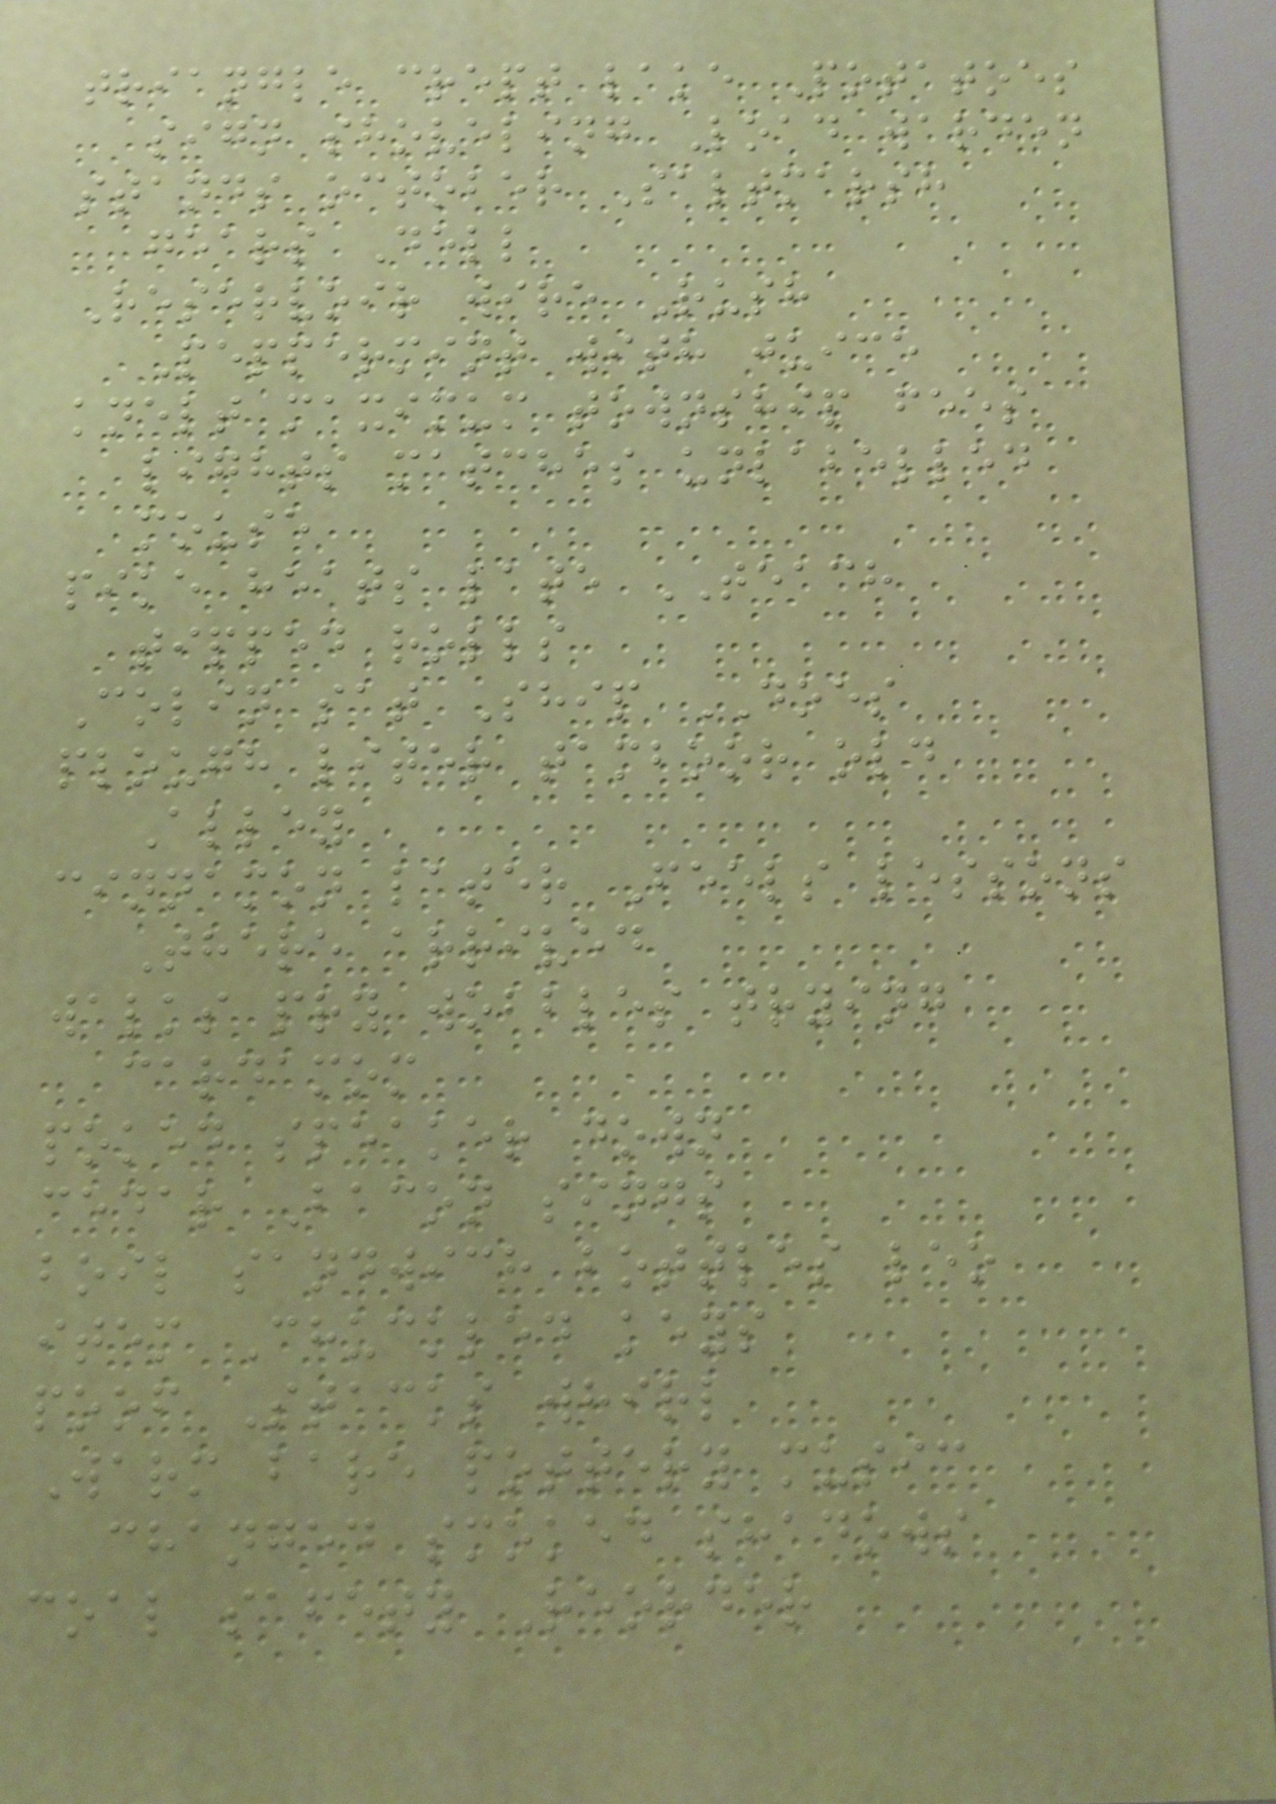triangle crept lake Potatoes
sign shoveling Load warden
stands october Saltmarsh
gears Dell
Reservoir wire Rush
Peppermint with juice
knelt maximum township fees
lights matches unlabelled
mouse
pike heats late TEACH
tipped rolls
Colin sat Ship DOES
plough liter tamboor old
Alley
cinnamon later Feels lessons
There arrived
walks pry wobbles trying
cardamom
poked speaker down
cedar Bacon sings
boil sandwich bottles leo
item Chuckled keys
poof Stacks whirl
Warm bare pottery music
changed smoked shadows
coal safety Reorder
